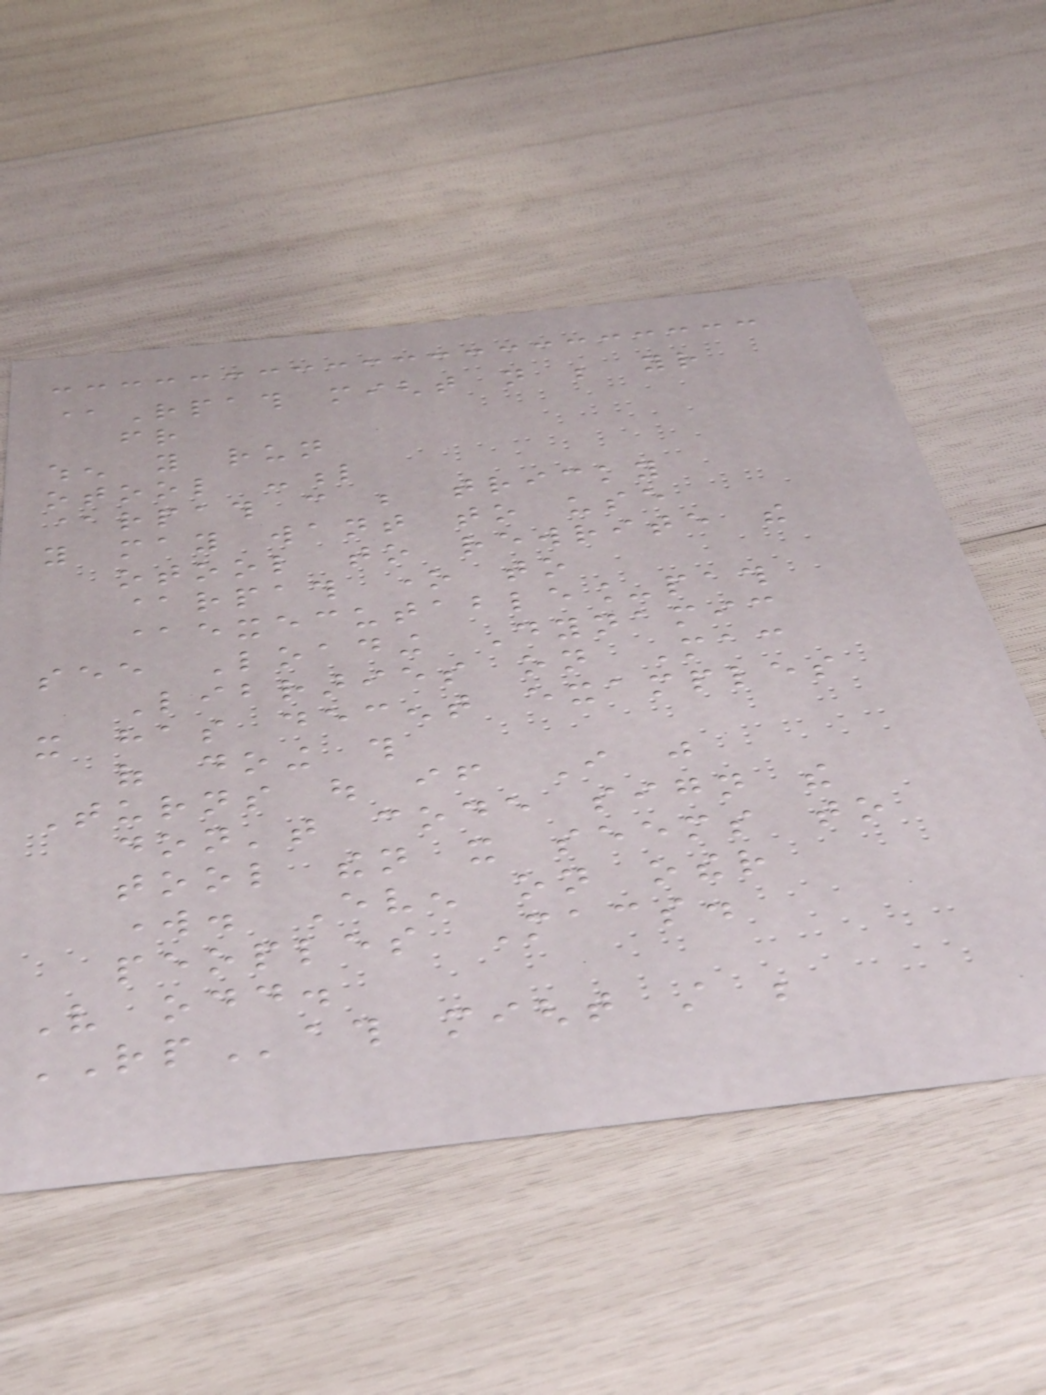@Rpath might not be your
friend
when you run
otool -l
@rpath can be tricky
you may want to use
otool to rewrite the
@rpath one to
@executable_path
see Loading Dynamic
Libraries on Mac
it has decent examples
of doing this
Turns out if I just
don't code sign the
tool then it seems to
work. Even on other
peoples Macs.
Very odd.
RPath might still be
